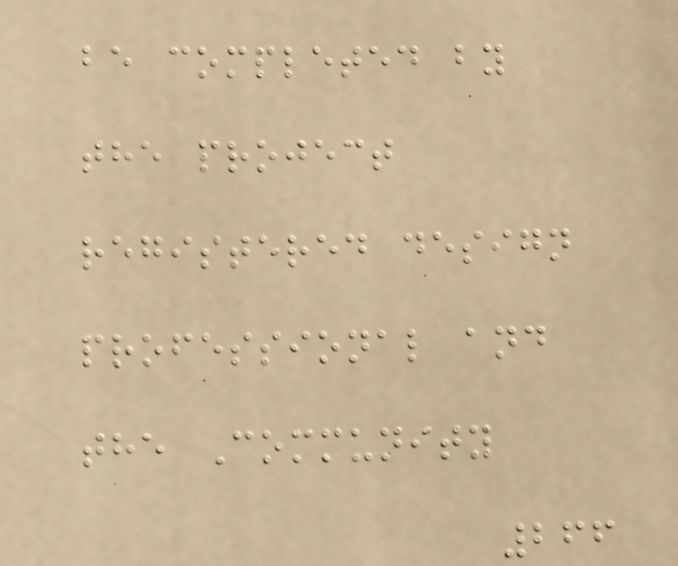be completed by
the project
registered design
professional and
the Community
266
